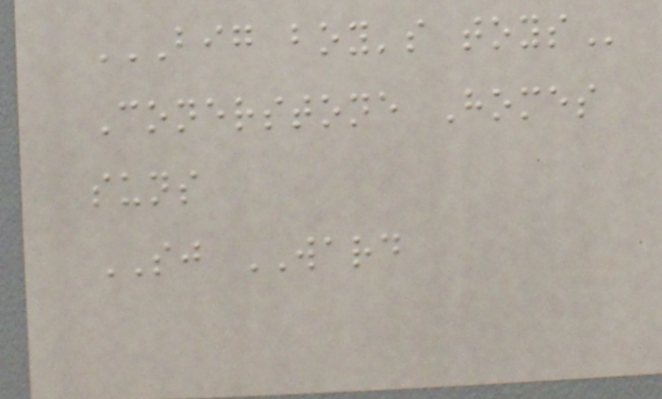BIG BOY'S TOYS
Conerstone Homes
suns
SJ WARD
